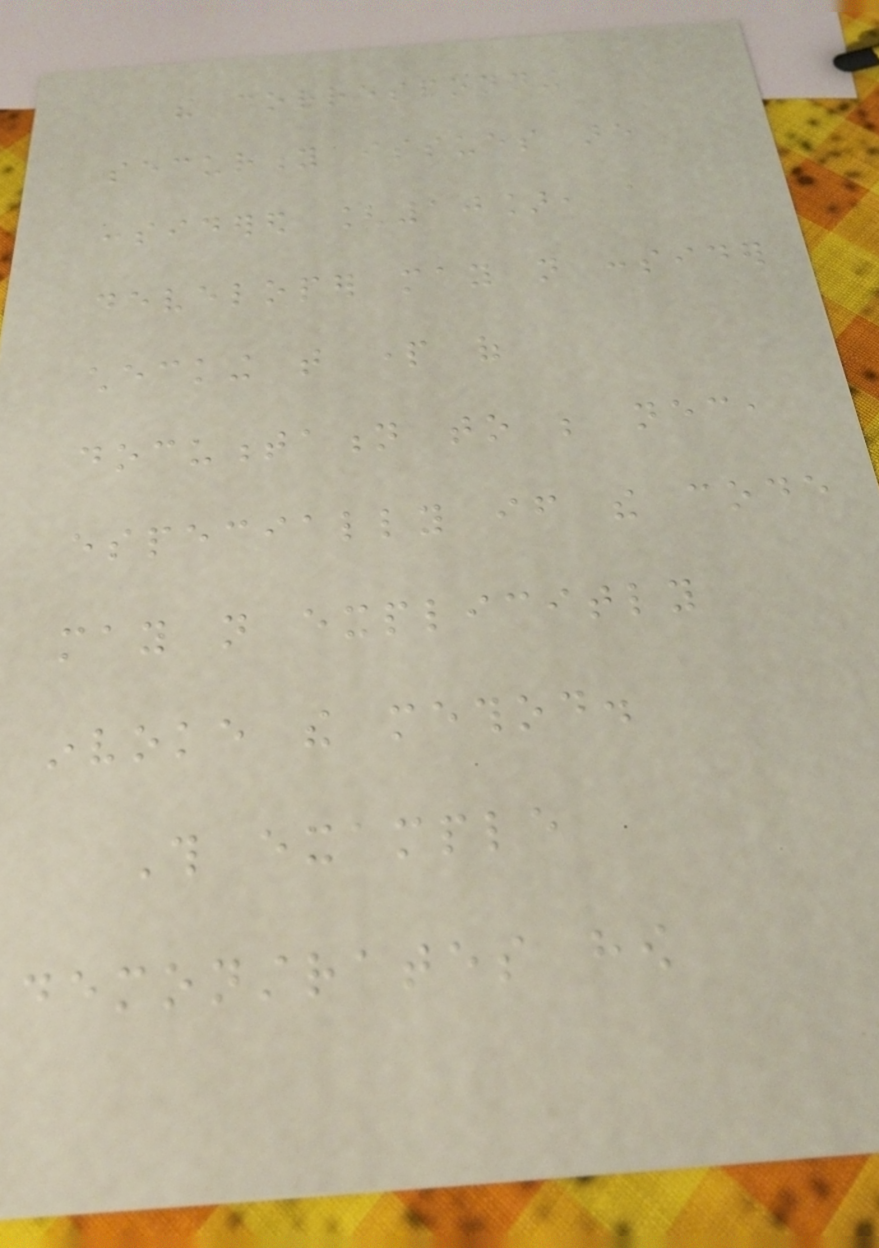the corresponding
security issues are
considered [10], a
developer may not consider
checking that part of
documentation to be necessary,
especially if the code
may not explicitly
invoke the method.
This example
demonstrates how
